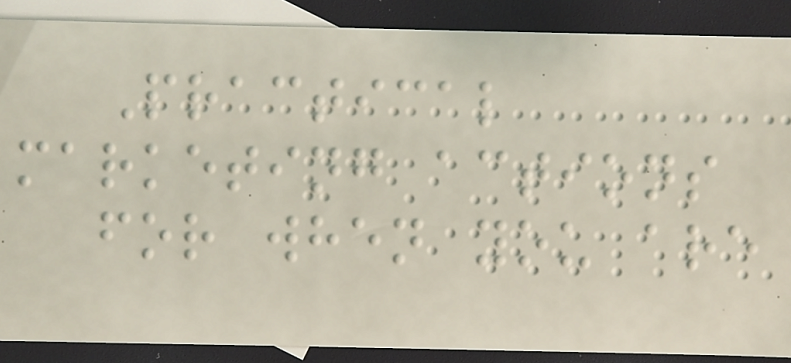Practical
marketing actions
for when you are
